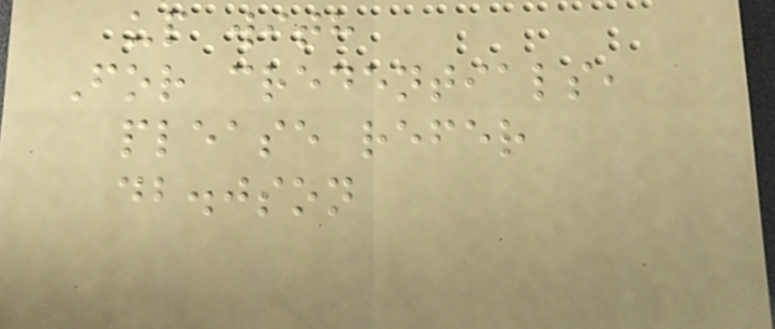up with
For credentials,
please refer
db.json
